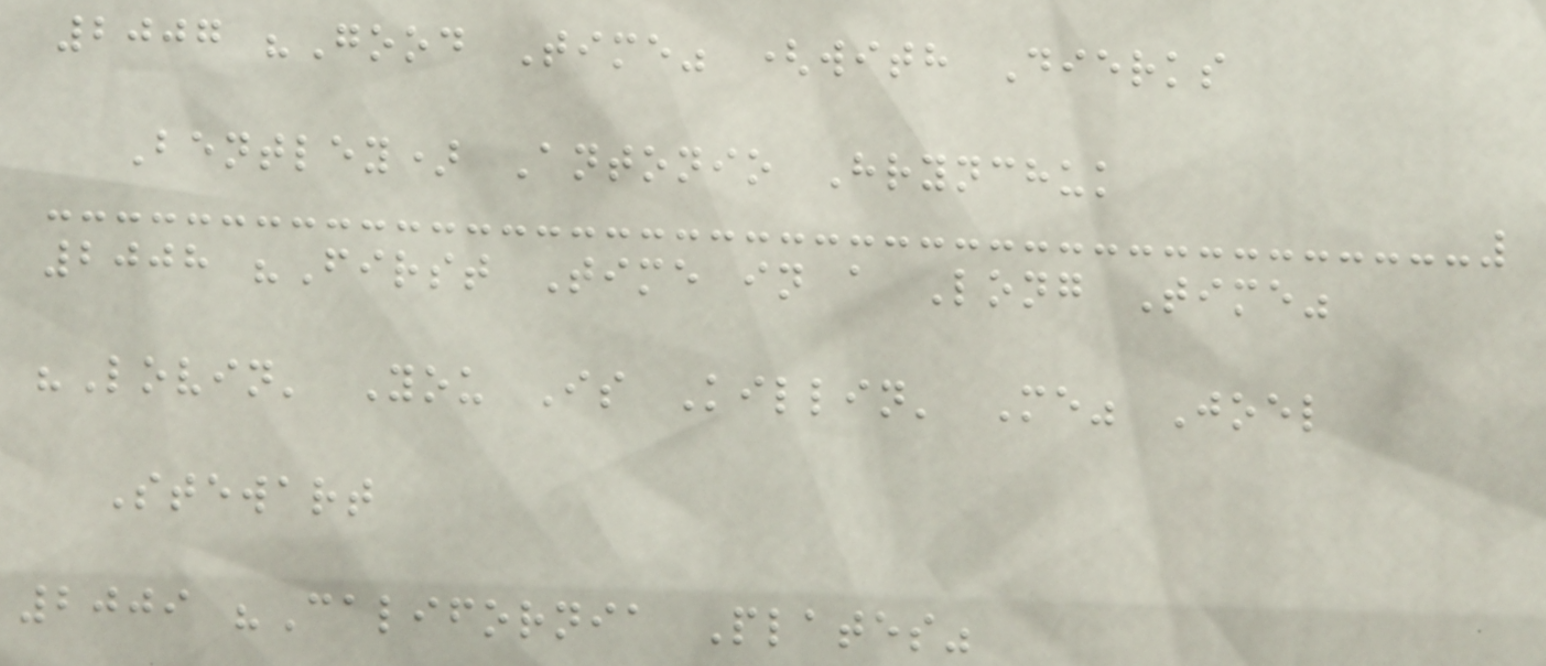2007 "Good Time" (with Dierks
Bentley) Antonio Hrynchuk
2008 "First Time in a Long Time"
"Lovin' You Is Killin' Me" Joel
Stewart
2009 "California Plates"
